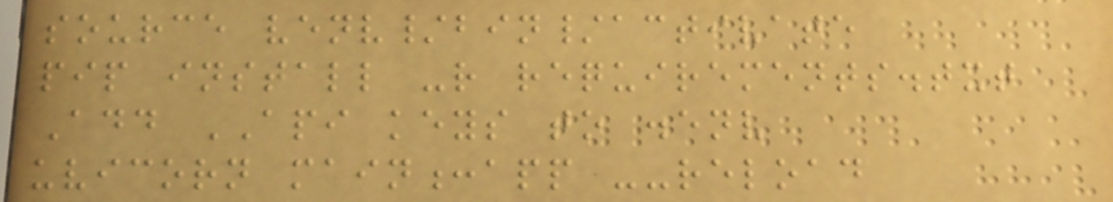source venv/bin/activate
pip install -r requirements.txt
Add API keys to .env
uvicorn main:app --reload
